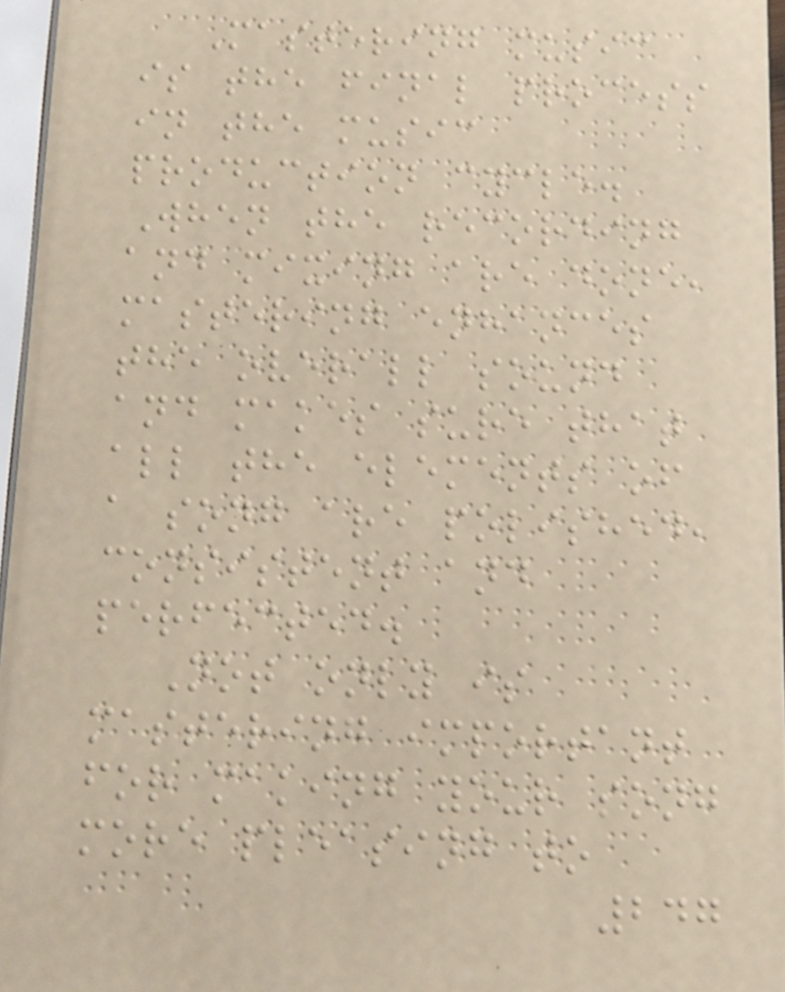Mastering music
is the final process
in the music
production cycle.
When the recording
and mixing are done,
mastering enhances
the overall sound
and makes sure that
all the elements of
a song are polished,
consistent and
perfected.
Not only is
mastering important
for making your song
more pleasing to
247
